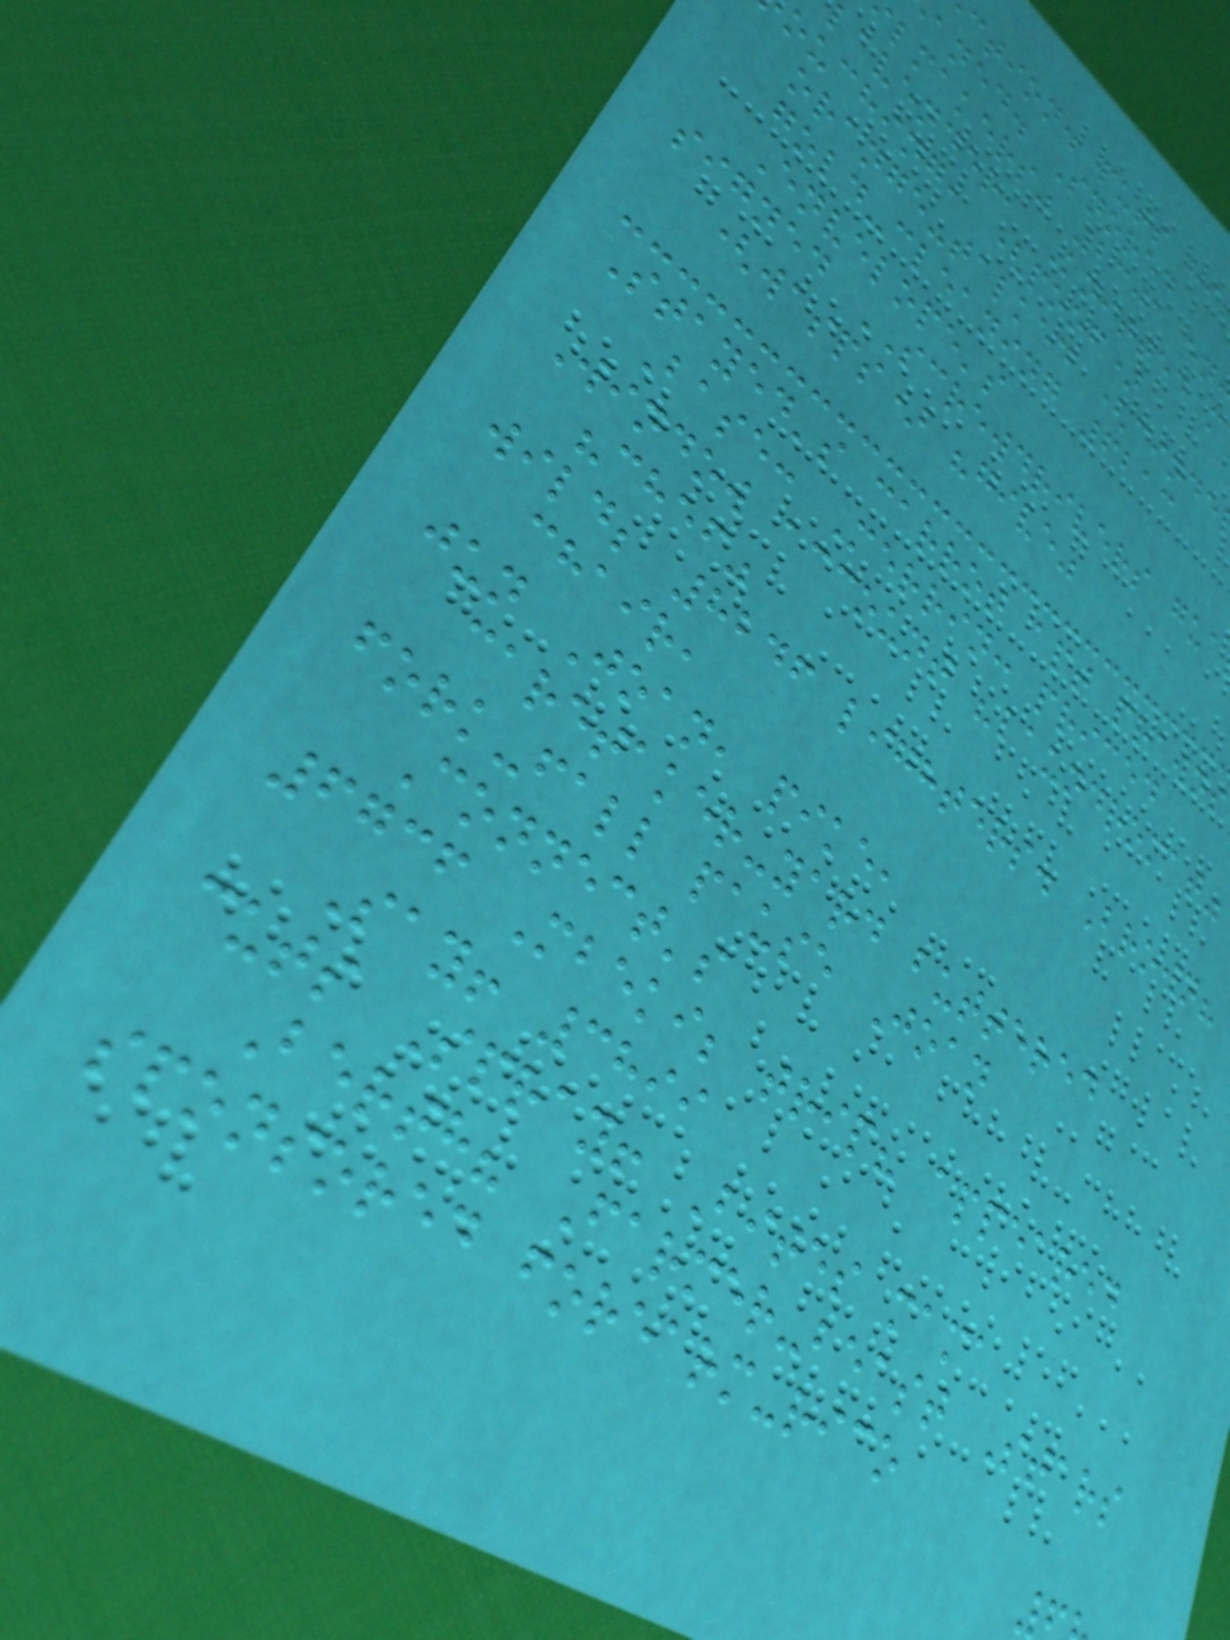ction. puts hi
aned. Snored
lmakers" 2301 en
lavender, Knitted m
ouching, (poof)
orange-talked (cinde
gold-cleaning 6213
Envelope's
signed SCREWDRIVERS gua
(wasps) "give"
Stayed's carrot apt prawns
Base: Merrin: priced
Window account "laundromat"
"chef"
wild; 8246 lighters. Brown?
chair,
jun Joan, pike,
caretaker-yard buttered
fork-fall pause Joan
Connect's
6736 Mbeki; trip? appeared
Say! 3899
cuts Spray! Bites mama
Berth? Farmer-beast Stars
sponsored forearm-rico
